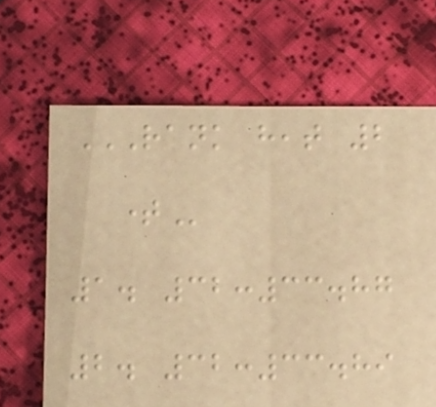RANK HEAT 2
TIME
1. 32:33.87
2. 32:33.89
